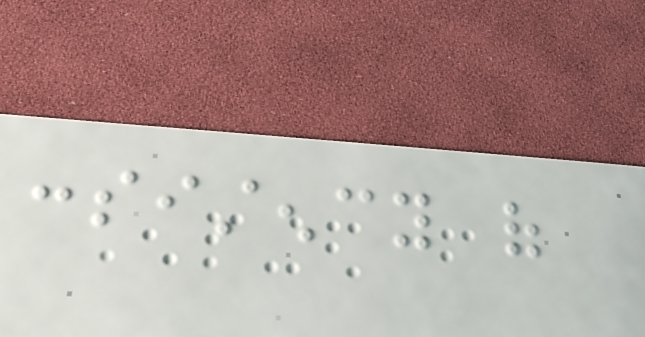consistency of
